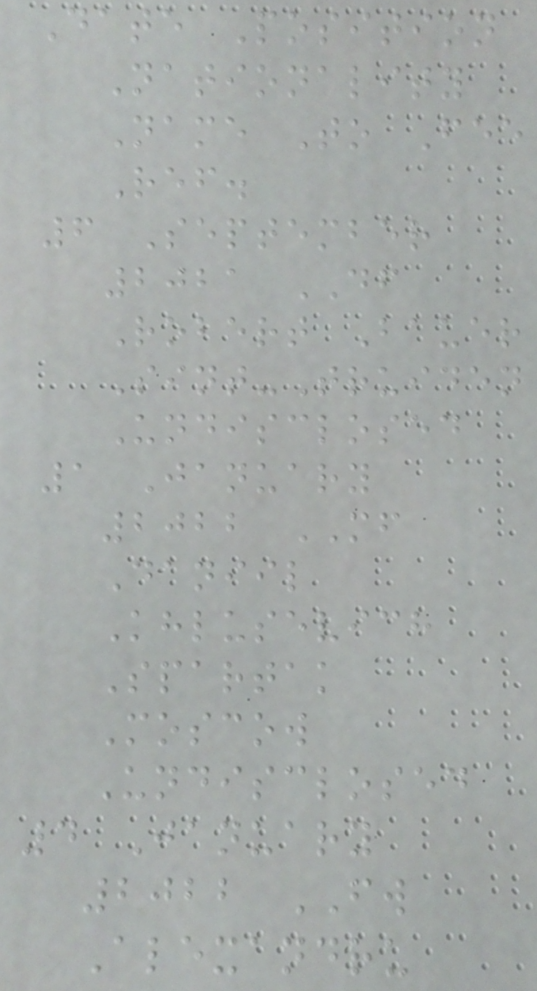Date Position
Nationality
Name To Fee
Ref.
6 September
2021 DF
Robert Bauer
Sint-Truiden
Undisclosed
1 January
2022 MF
Daniil
Khlusevich
Spartak
Moscow
Undisclosed
4 January
2022 FW
Alexandru
